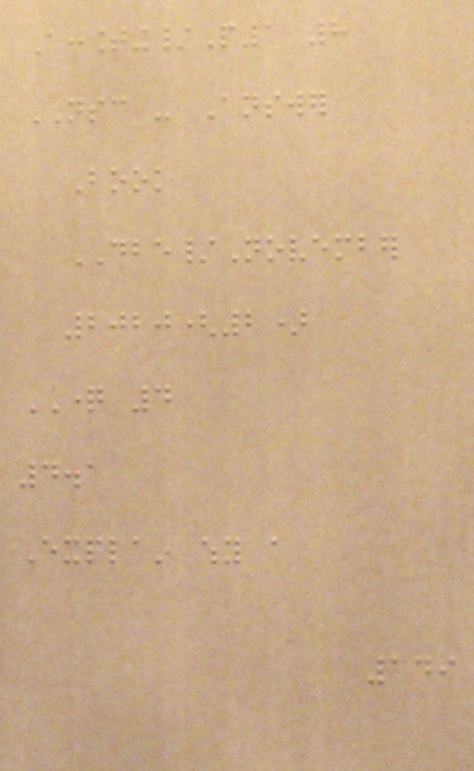Accounting/P1 8
NSC - Answer
Book
DBE/November
2020(2)
QUESTION 4
4.1
Explain why a
149
